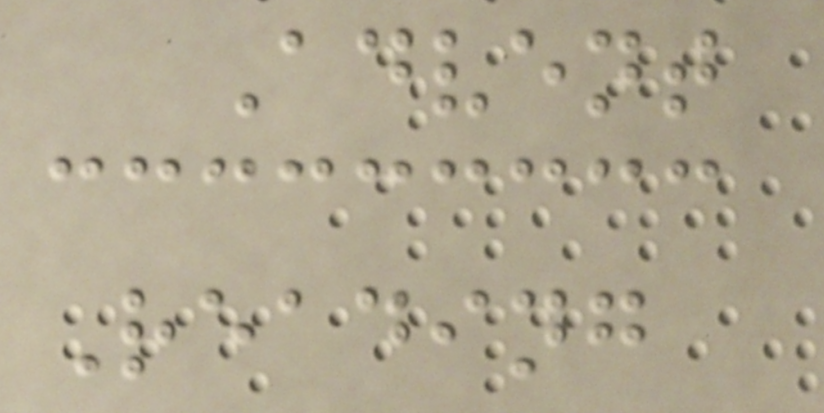Advent
Reading
